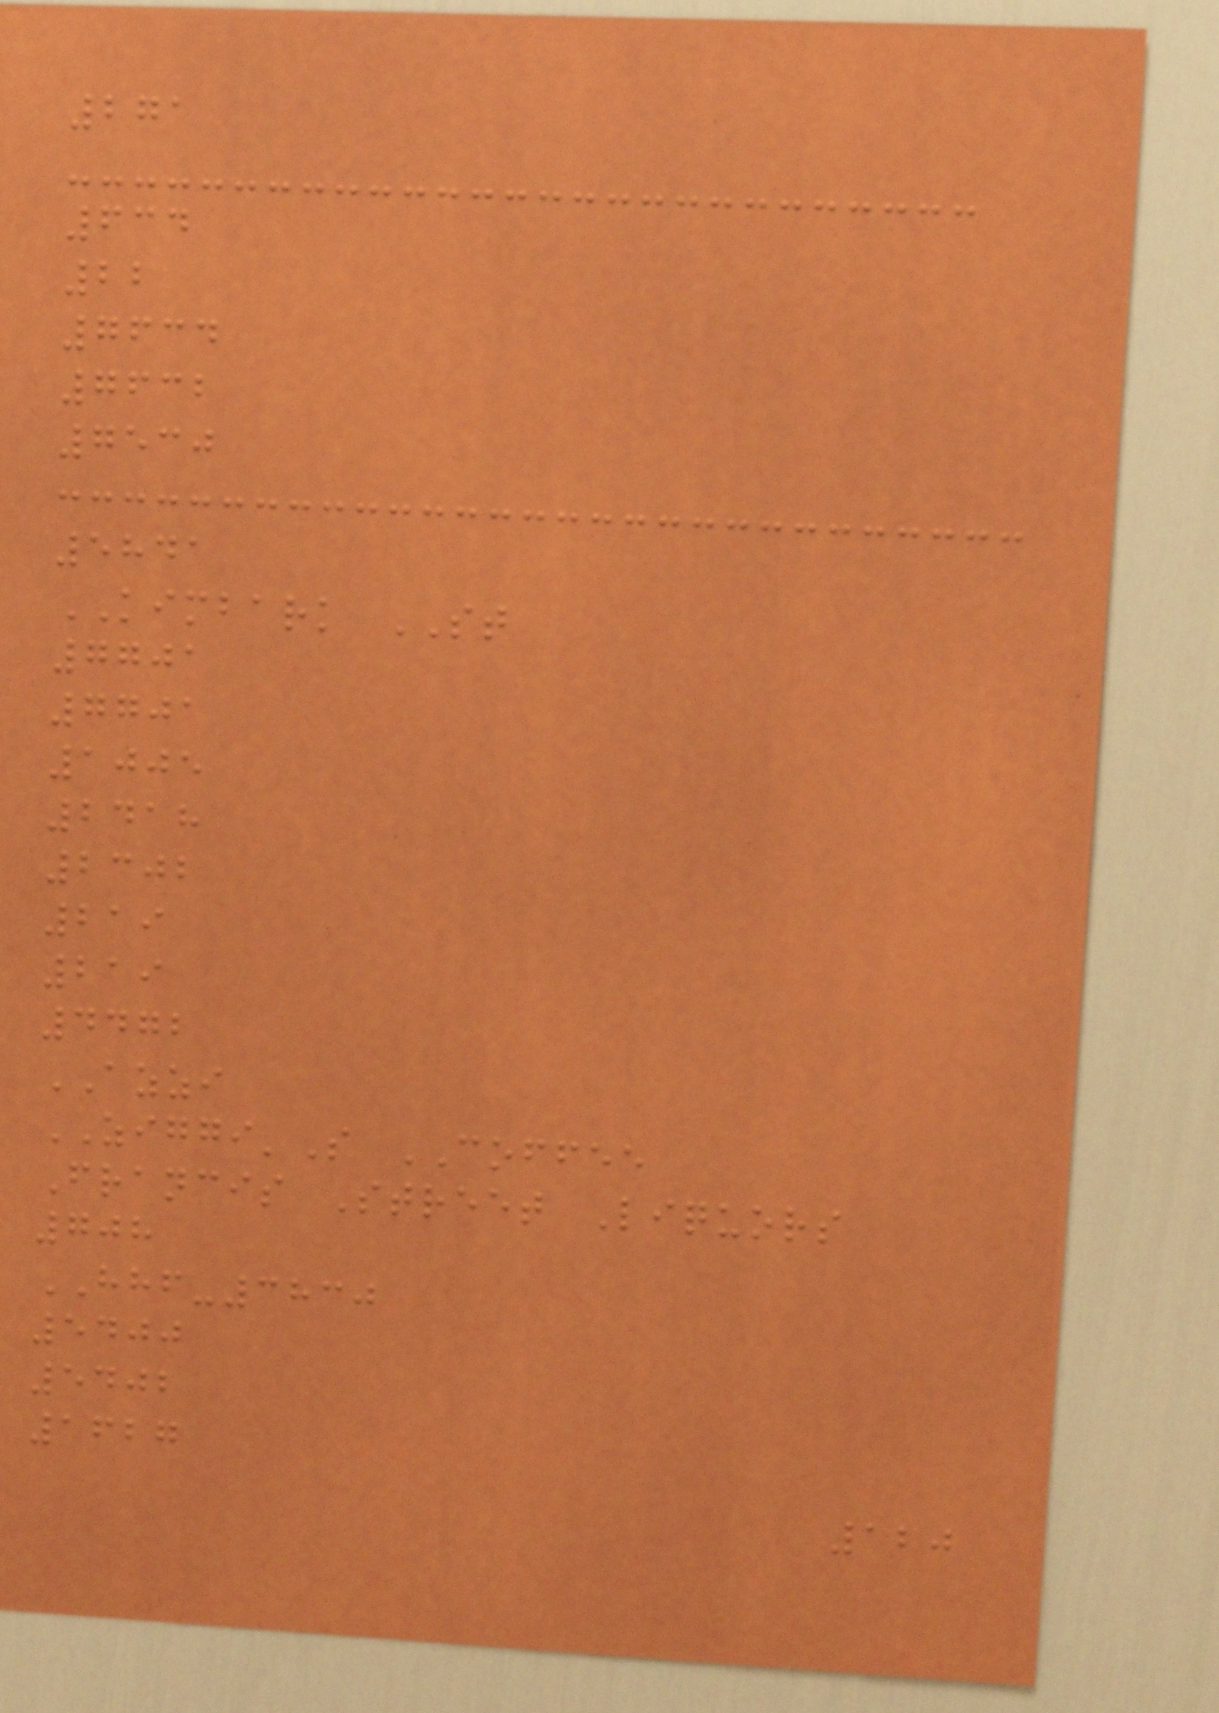271
634
22
7634
7632
7530
5841
KIMBARK ST
7701
7701
1005
2418
2302
219
219
4472
AZZI
ZIGGI'S COFFEE
Francis Street Liquors
708
HHF-3830
5400
5402
1627
120
